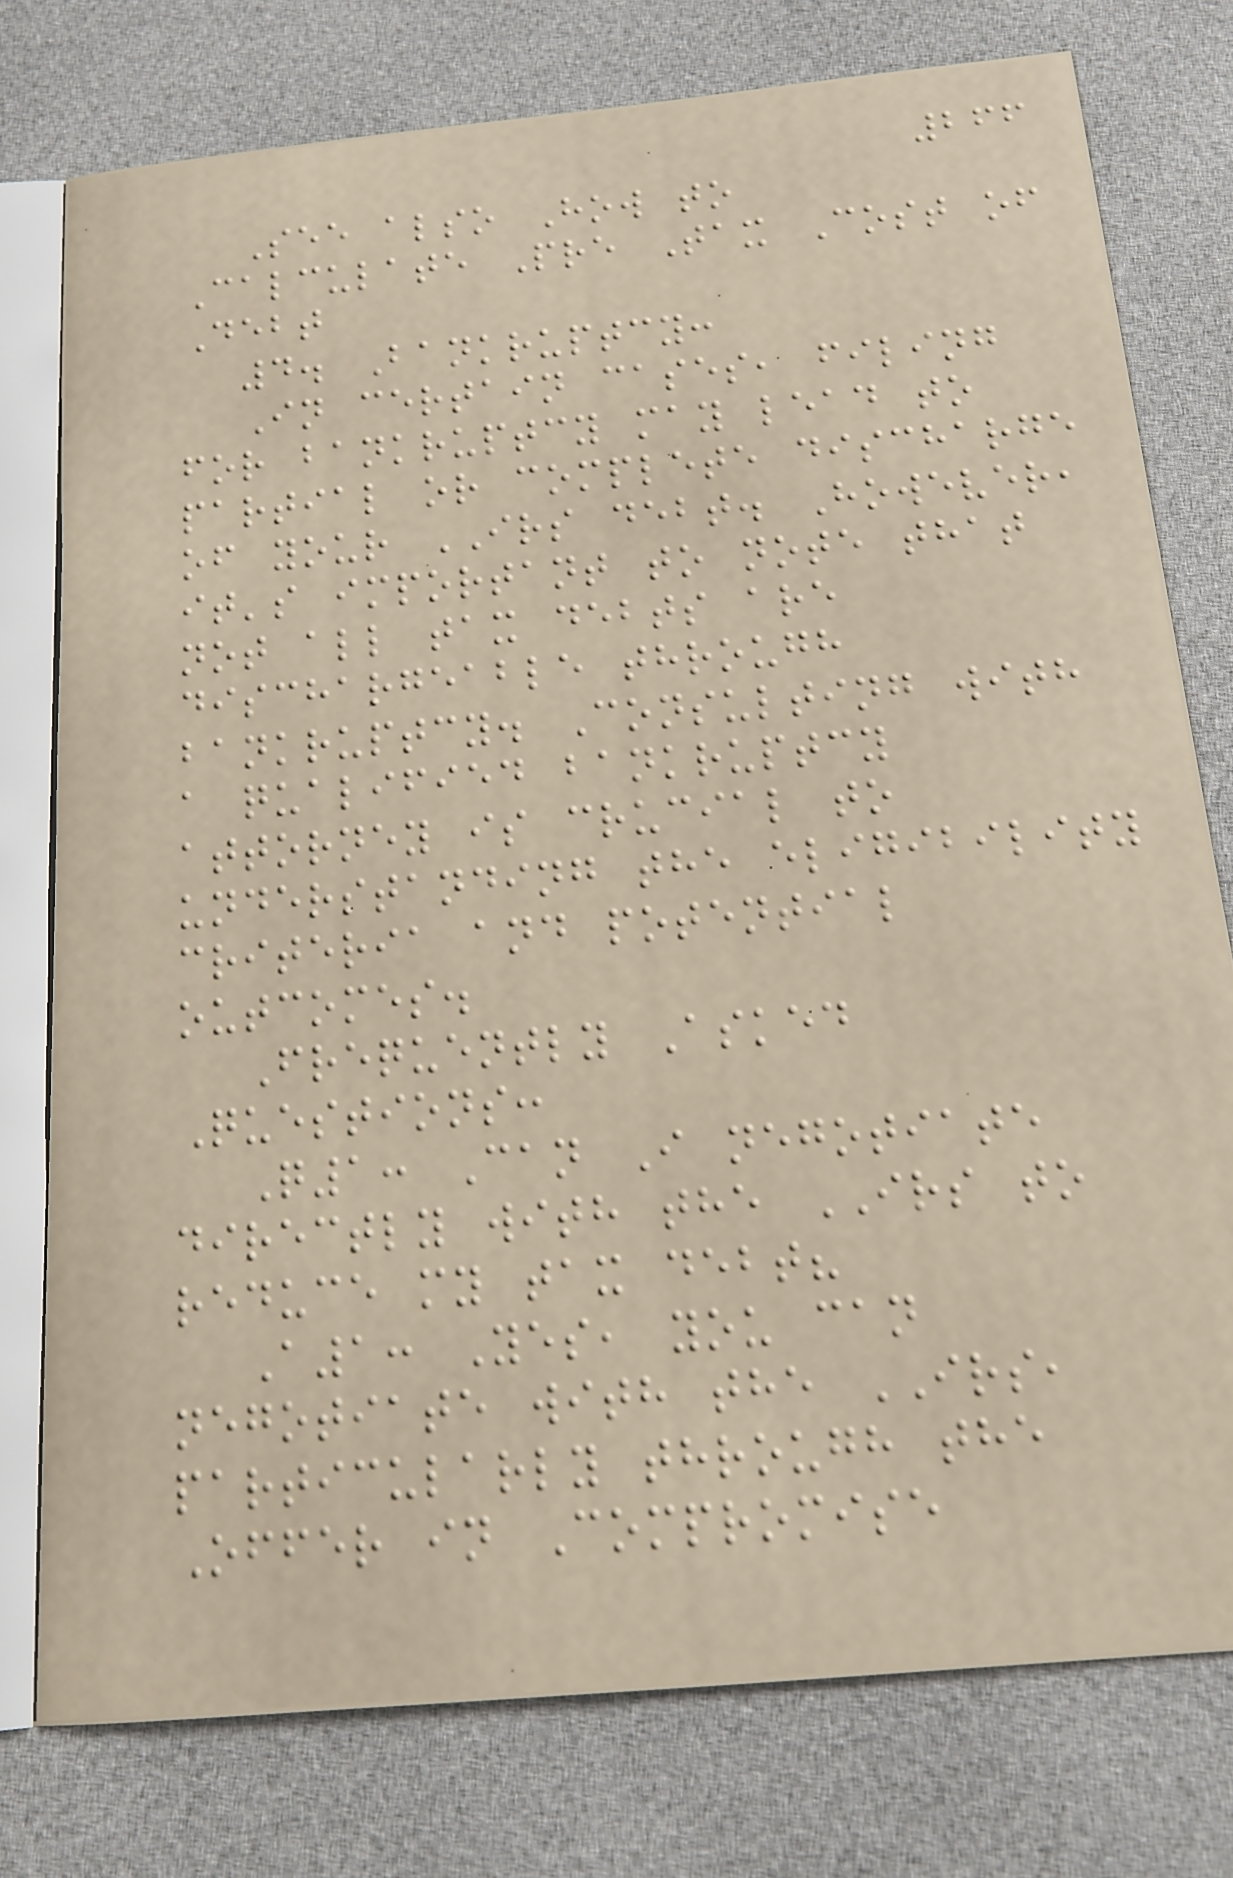266
See also How to
Calculate Pre Tax Cost of
Debt
4. Bankruptcy:
In certain cases, filing
for bankruptcy may lead to
partial or complete discharge
of your IRS debt. However,
it's important to note that
not all tax debts are
dischargeable through
bankruptcy. Consulting with
a qualified bankruptcy
attorney is crucial to
understanding the eligibility
criteria and potential
outcomes.
Frequently Asked
Questions:
Q1: Can I negotiate
directly with the IRS to
reduce my tax debt?
A1: Yes, you can
negotiate with the IRS,
particularly through the
Offer in Compromise
